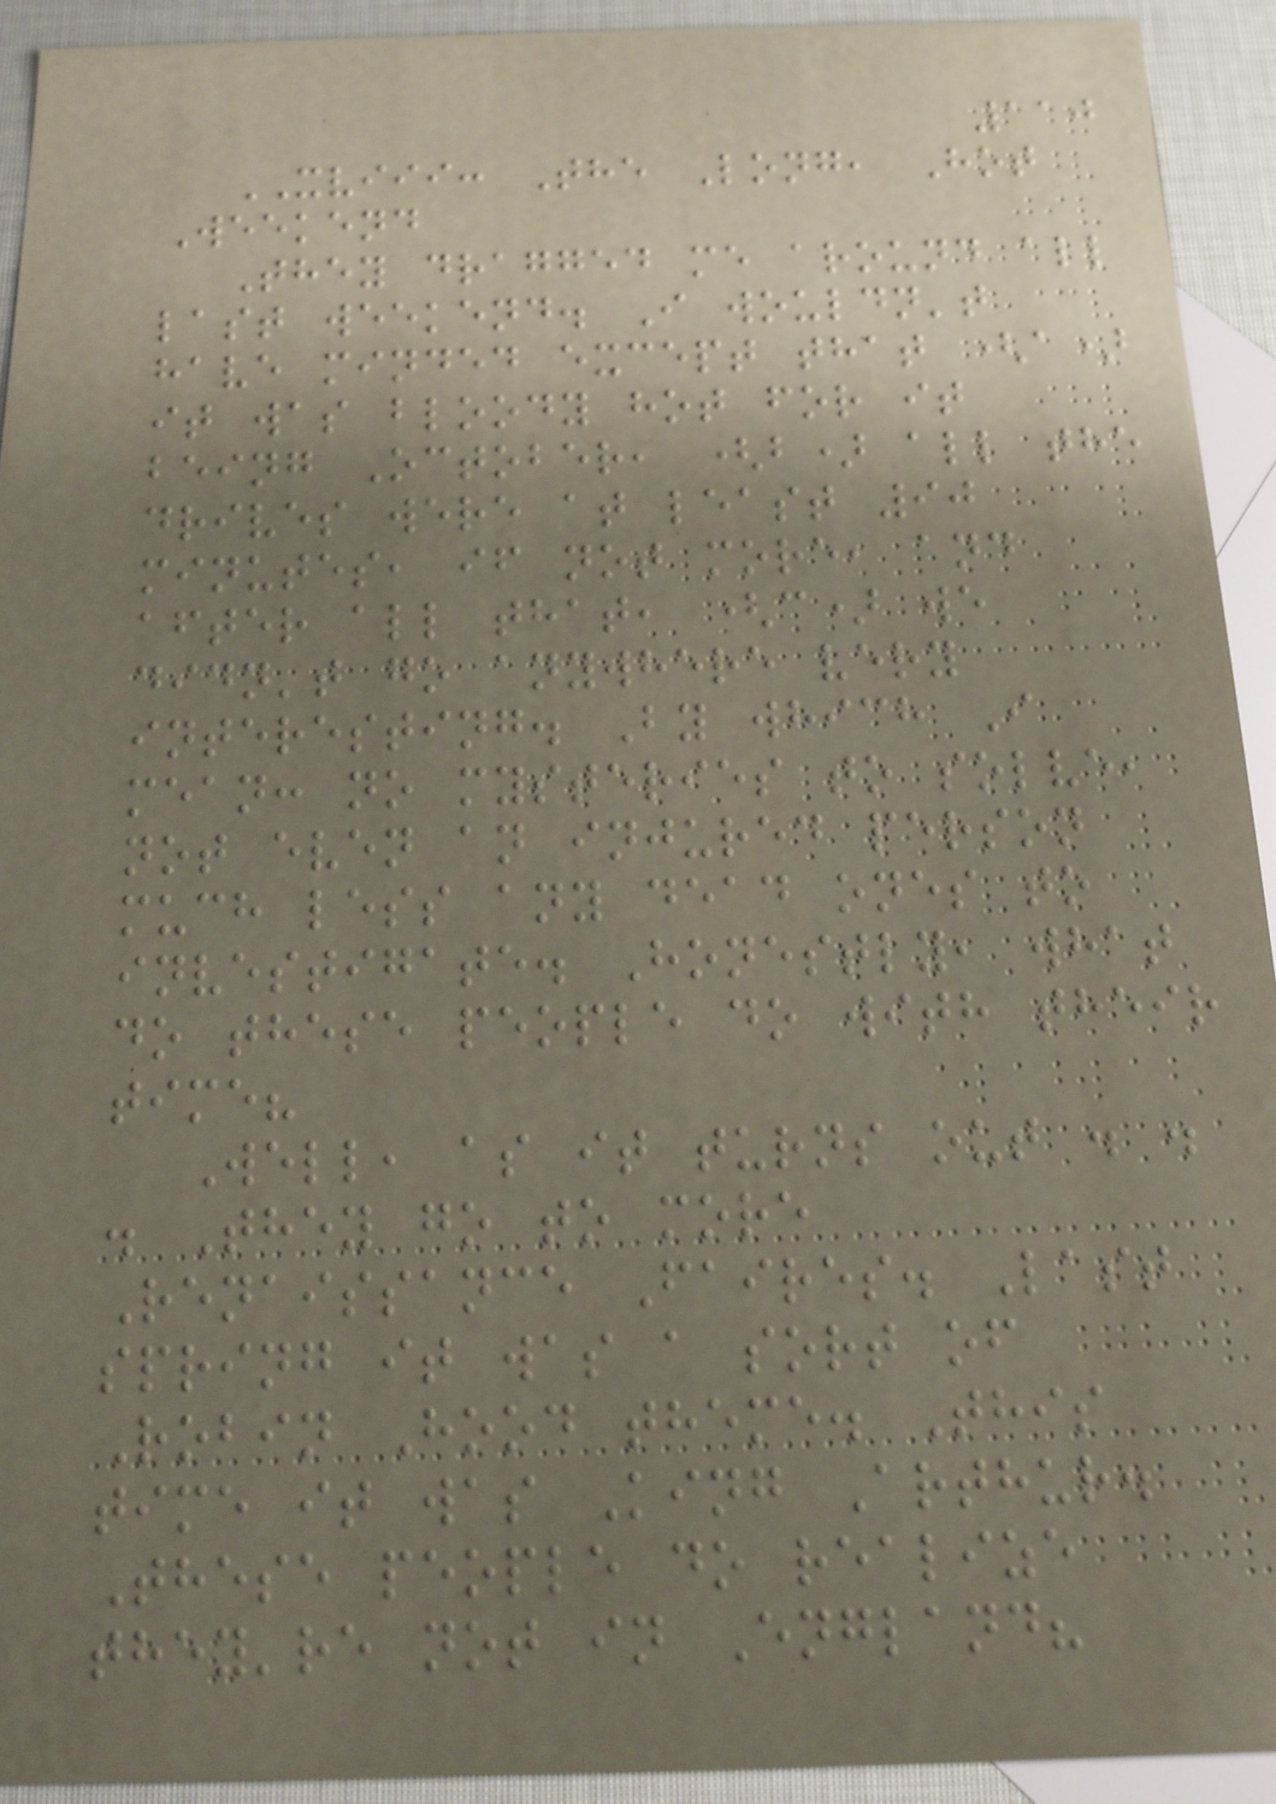110
XVIII: The Long, Hot
Weekend
They dragged me around all
last weekend. I wouldn't
have minded except that (a)
it was bloody hot for it
being October, (b) all the
drives were at least 90
minutes, if not more, and
after all that, (c) we
didn't go anywhere very
interesting. By which I
mean: no mysteries to solve,
not even an injured person
much less any dead ones to
investigate. Honestly, what
do these people do with their
time?
Well, as it turns out . .
. They go to more
Renaissance Faires. Last
spring it was a sort of
Robin Hood theme. This
time it was King Arthur.
These people do realize
they're not in England?
